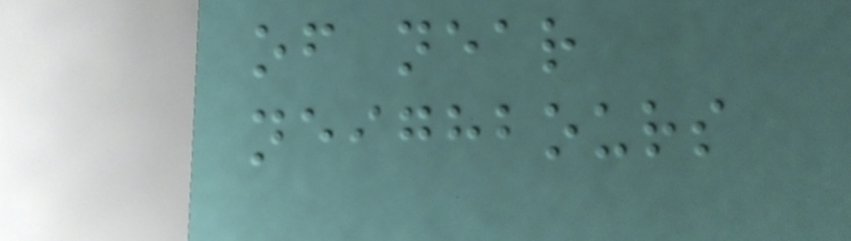of near
neighbours
